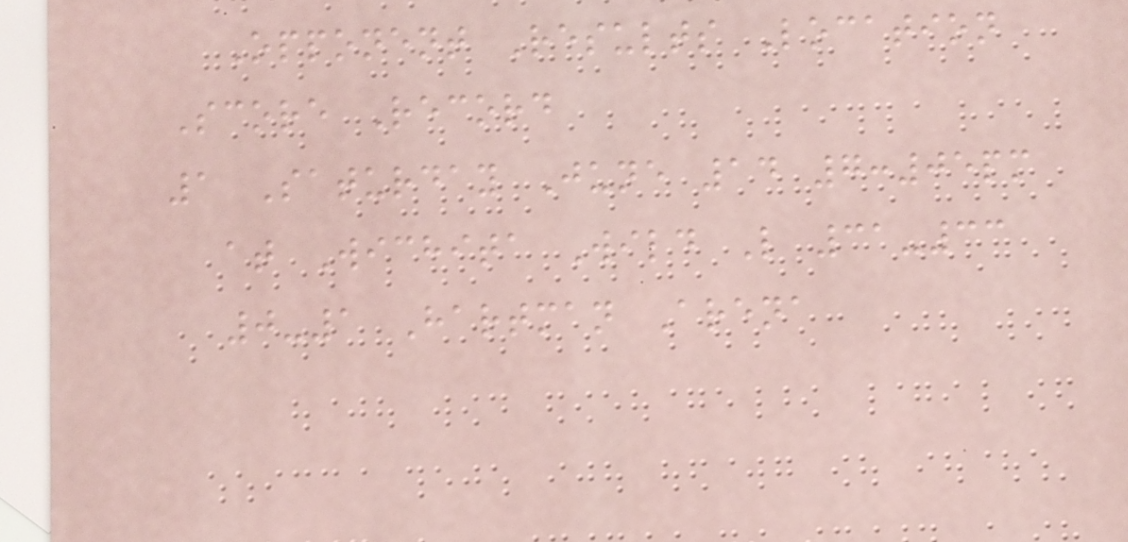Opponent Results Location
Score Record
1 Saturday June 14 7:05pm
at Wichita Wild L 31-33
0-1 Hartman Arena
